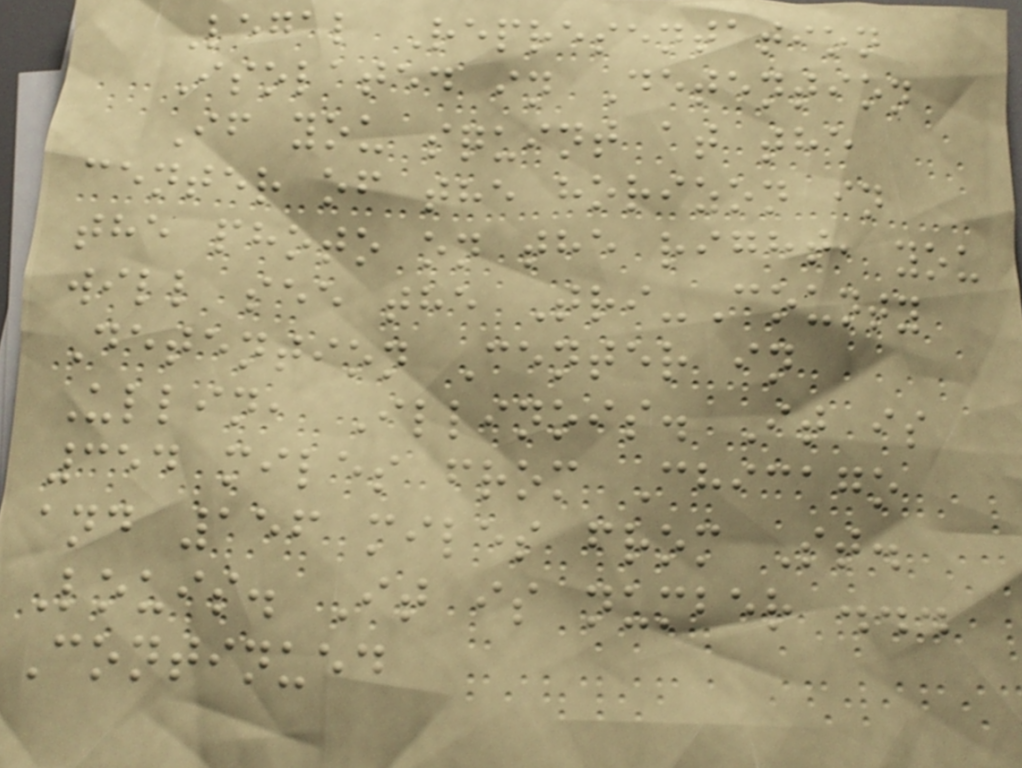Legal Representation
Isolated in Detention
If you squint at the
center of the horizon in
the photo on the right, you
will see the Tri-County
Detention Center in
Ullin, Illinois. It is
354 miles from Chicago
and 156 miles from St.
Louis. It is number ...
Continued
